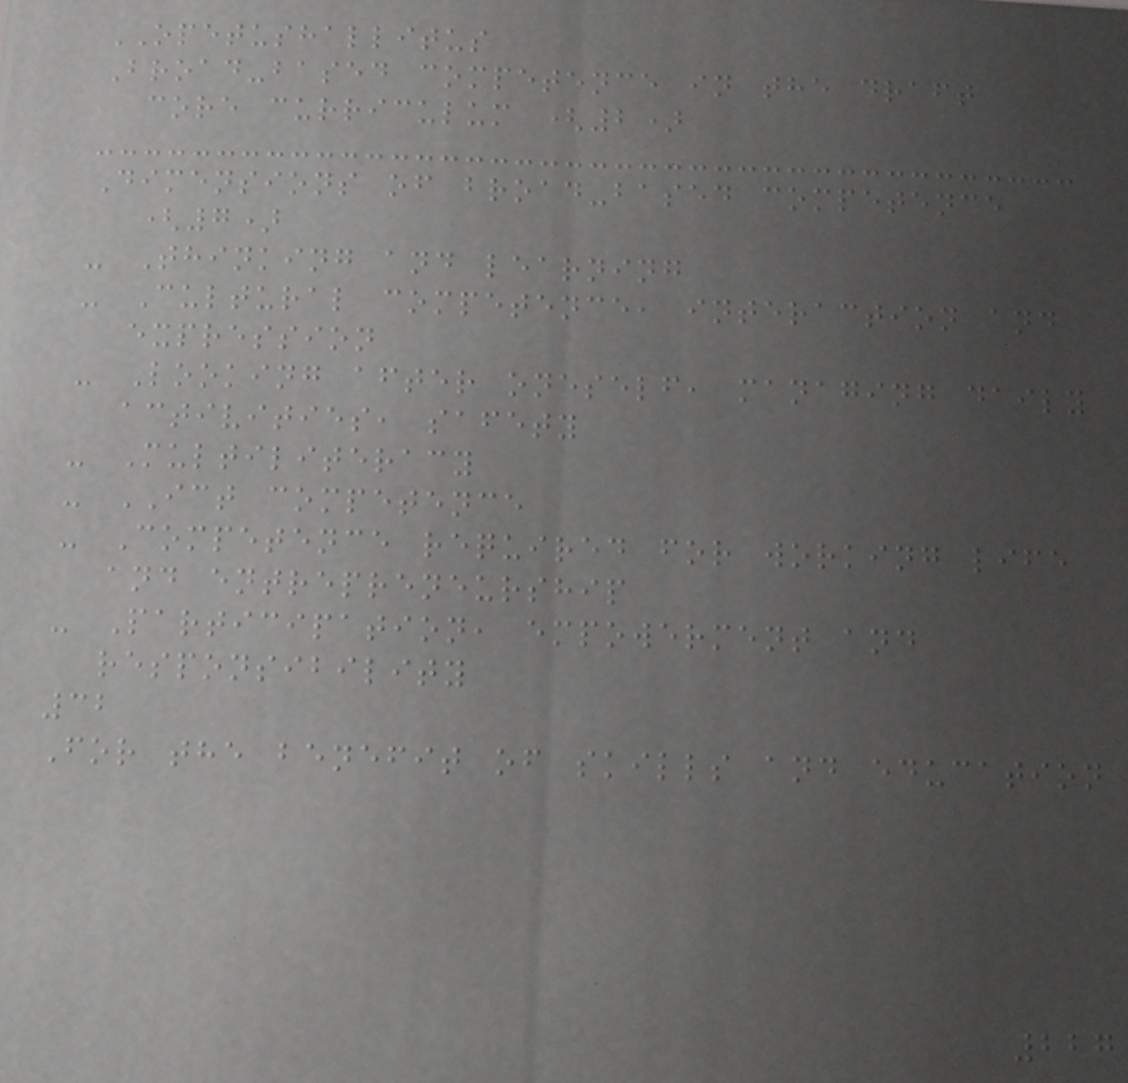OPETUSHALLITUS
Broad-based competence in the draft
core curriculum (2)
Dimensions of broad-based competence
(7)
- Thinking and learning
- Cultural competence, interaction and
expression
- Looking after oneself, managing daily
activities, safety
- Multiliteracy
- ICT competence
- Competence required for working life
and entrepreneurship
- Participation, empowerment and
responsibility
32
For the benefit of skills and education
227
